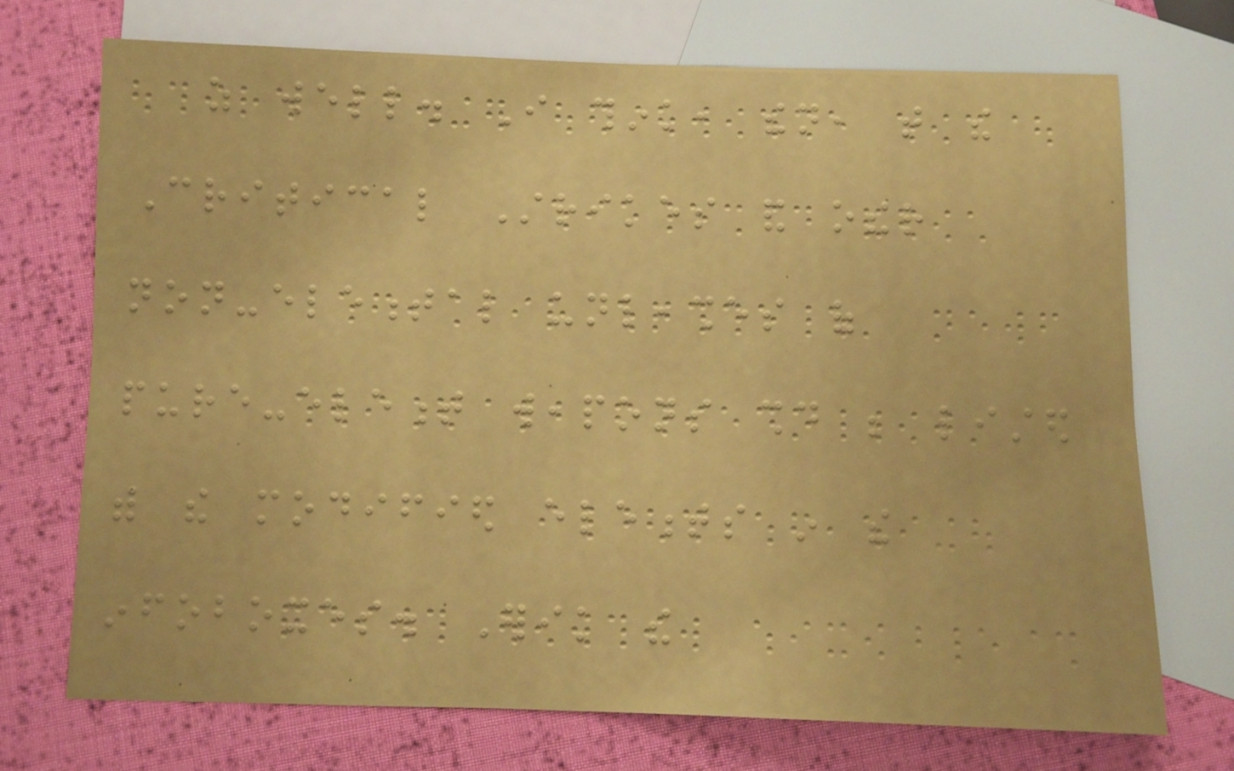as well. I think, then, that the
Critical Strikes and other
non-elemental unleashes of
pure-element weapons should be listed
with the modified elements in the
infoboxes. Erik the
